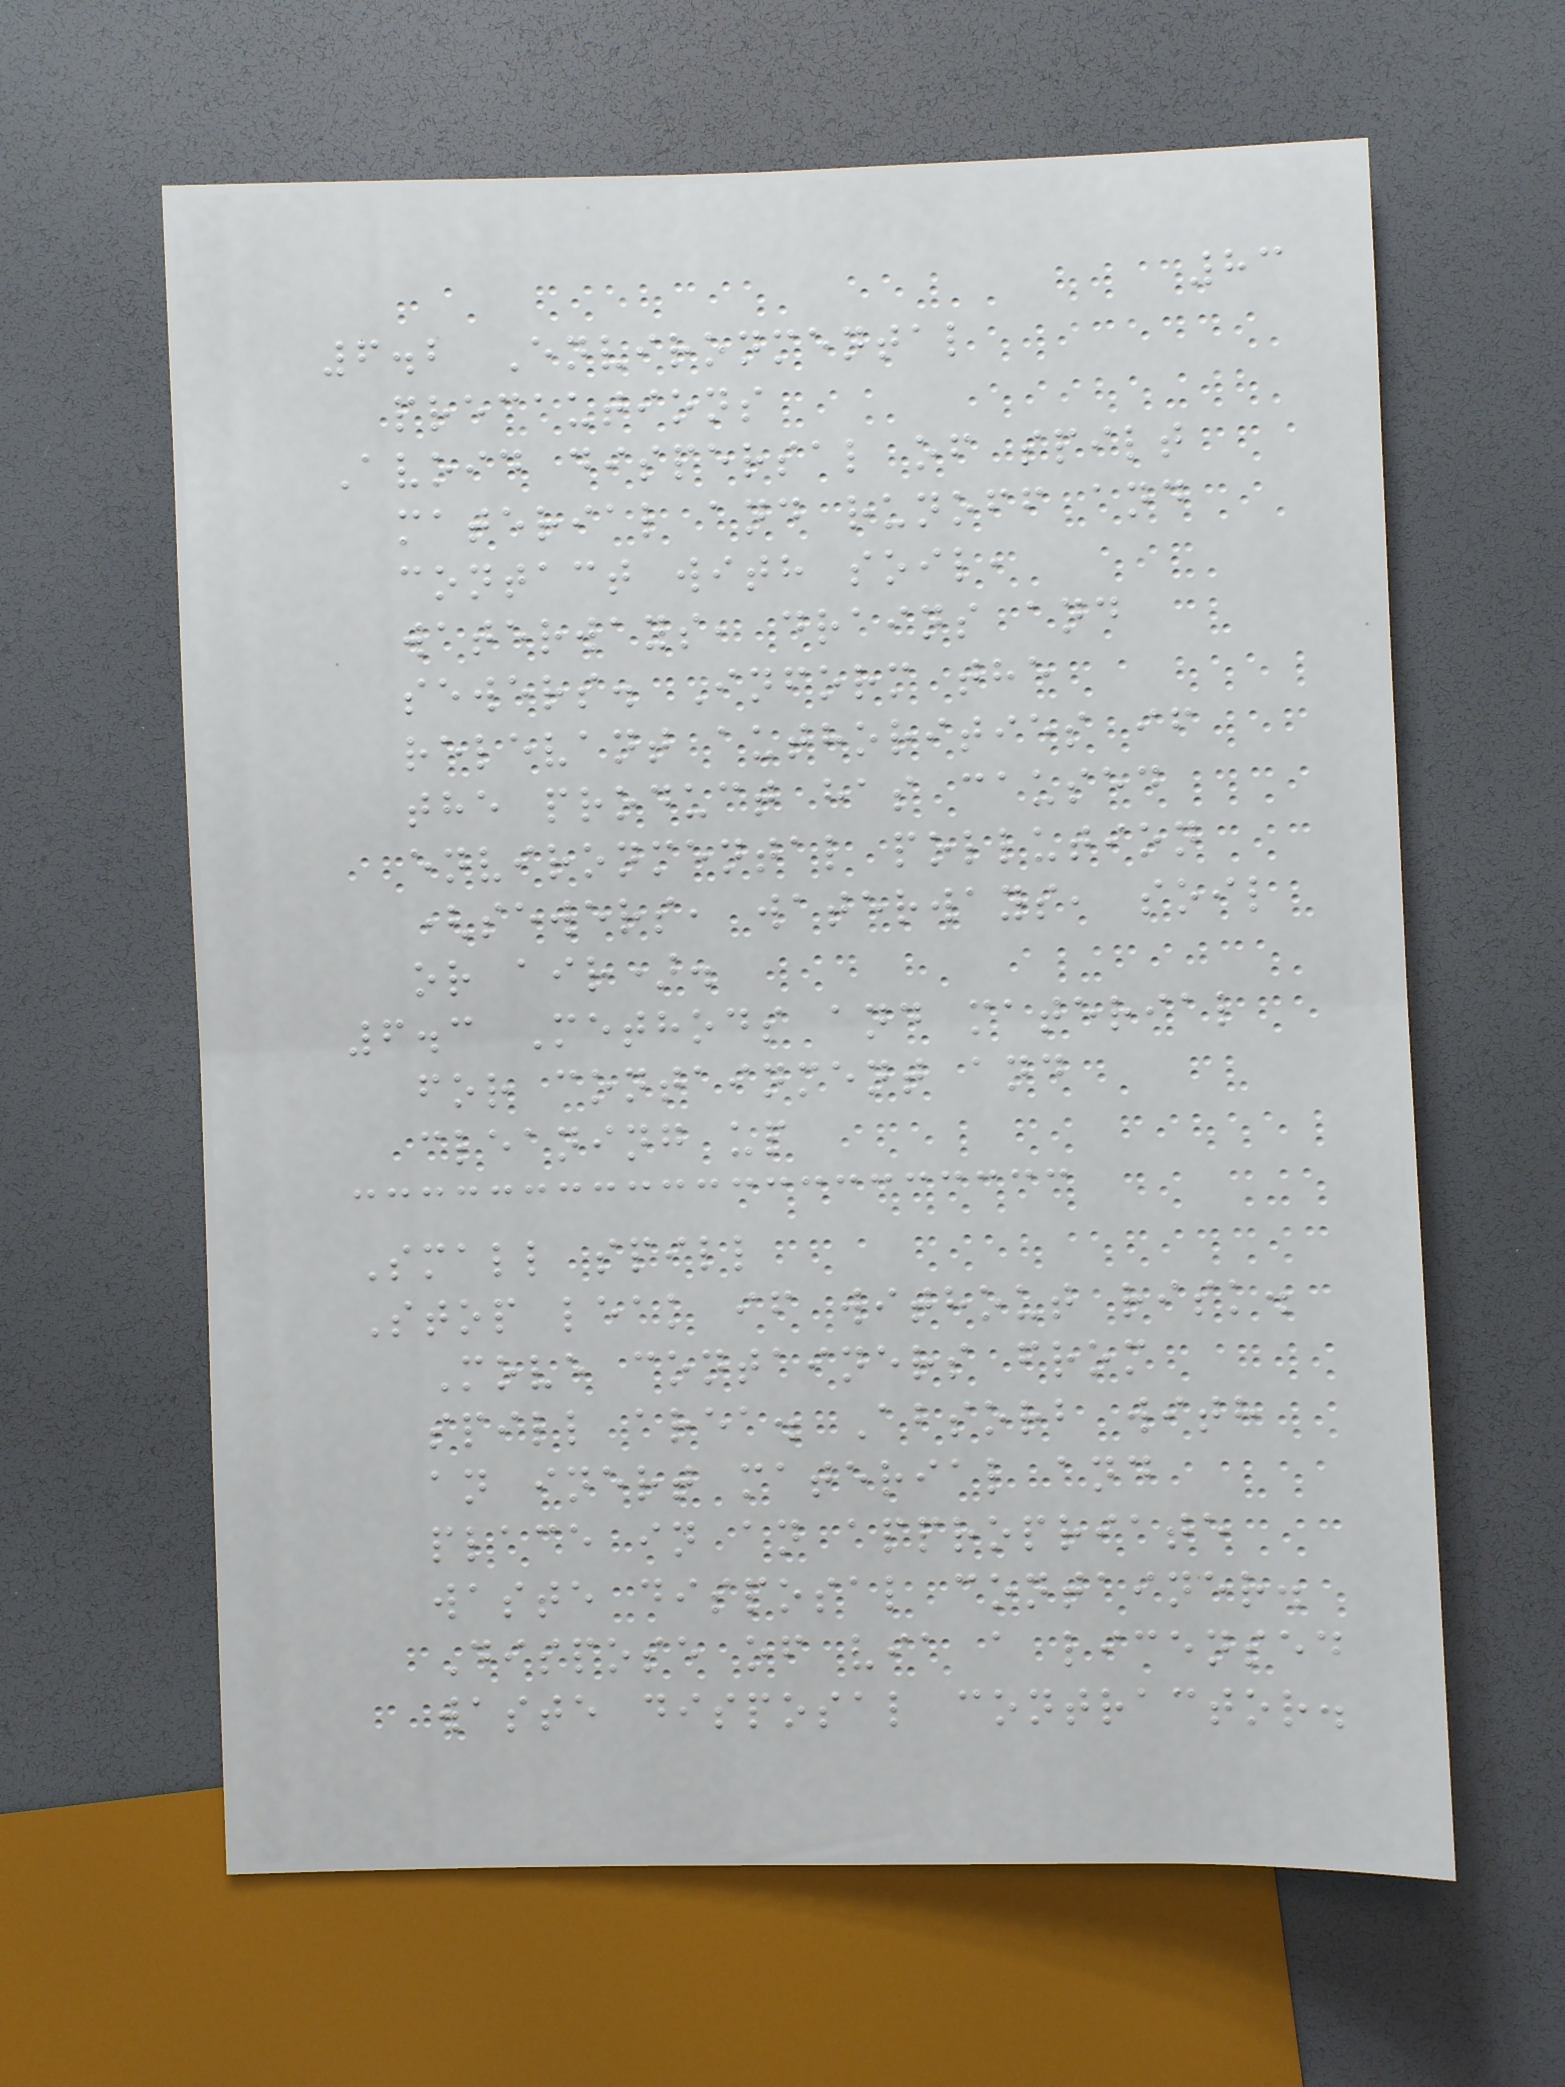83
6.2 Environmental
precautions
Avoid dispersal of spilt
material and runoff and
contact with soil,
waterways, drains and
sewers. Inform the
relevant authorities if
the product has caused
environmental pollution
(sewers, waterways, soil
or air).
6.3 Methods and material
for containment and
cleaning up
Small spill
Stop leak if without risk.
Move containers from
spill area. Absorb with
an inert material and
place in an appropriate
waste disposal container.
Dispose of via a licensed
waste disposal contractor.
